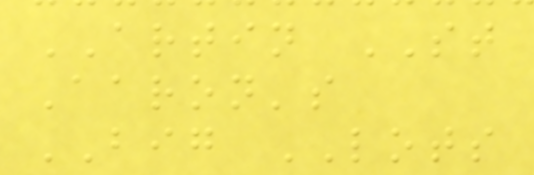ARTIN ST
Aaron's
BIG LOTS
